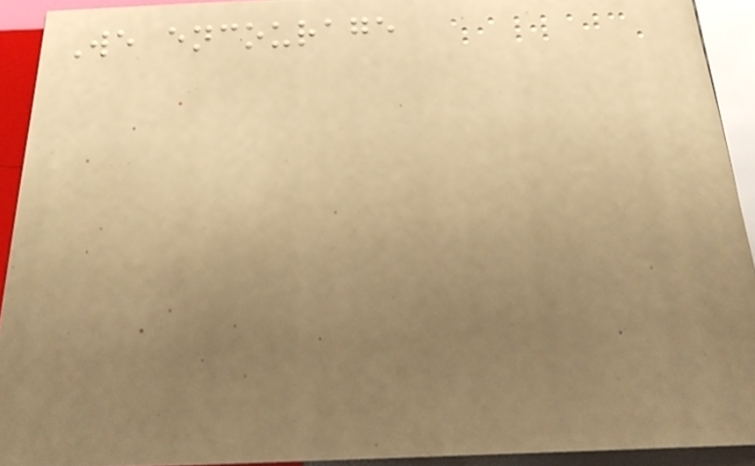We encourage
